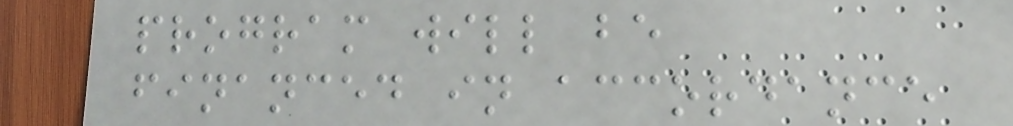program will be
financed in accordance
